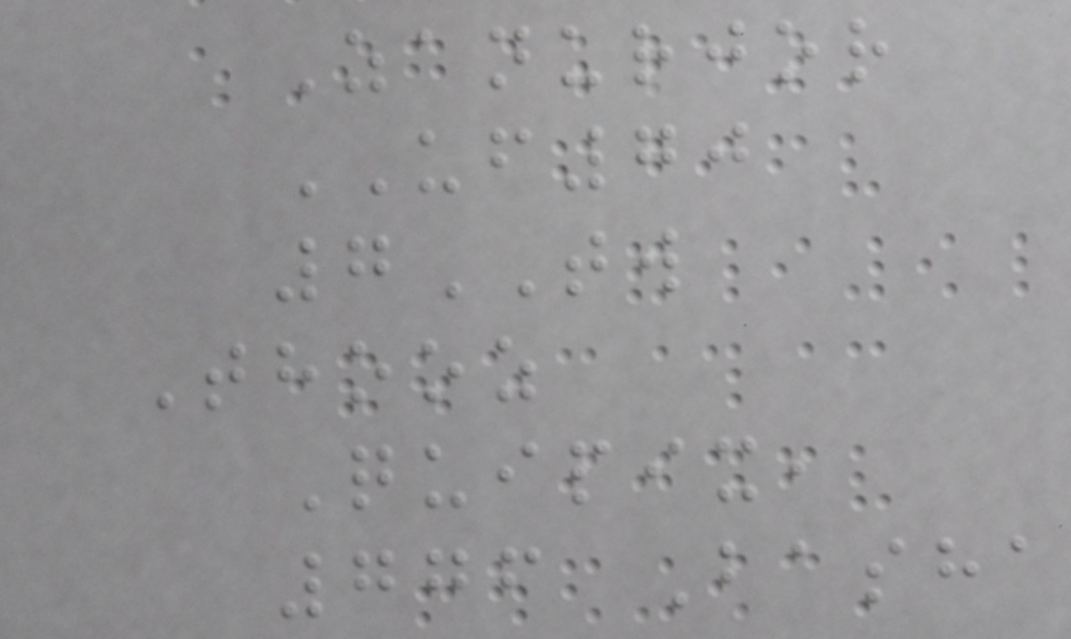Zanurjor
UF70
7TW
Thooz
Quipix,
776 Basha
